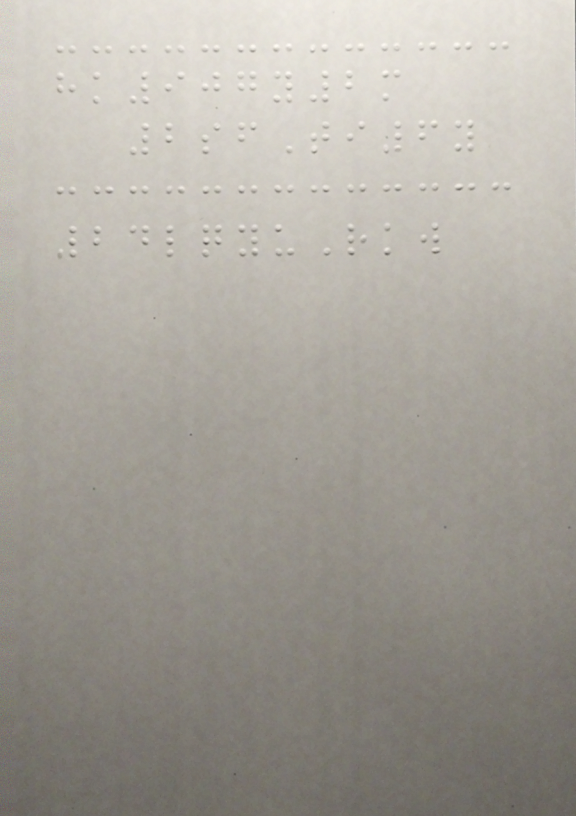hk907y2m
2sfTi6y
24lqyuRkw
